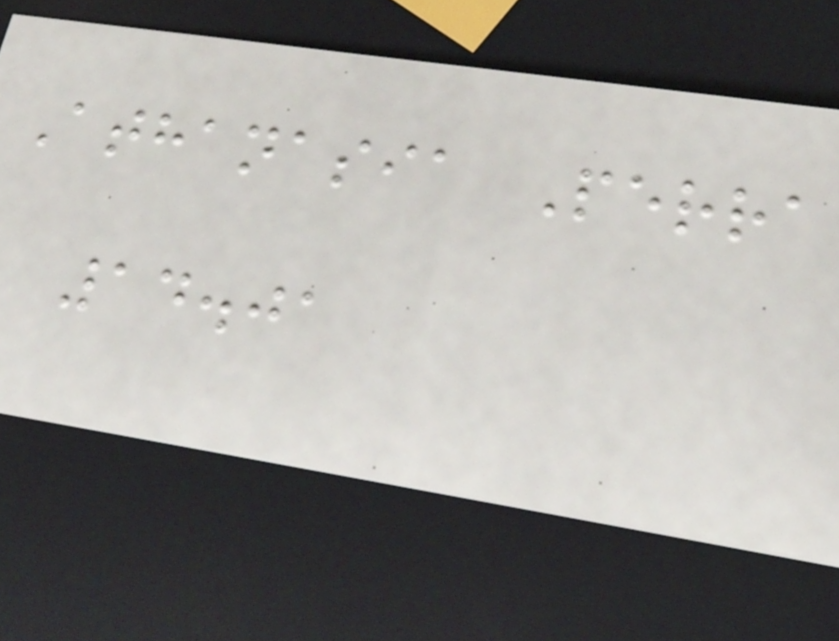Athanasia Perra
14.01
